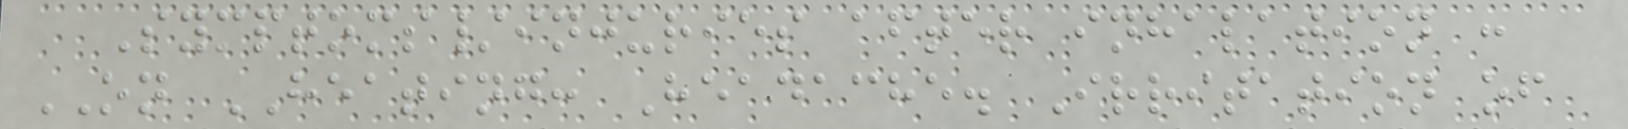Symptoms/injuries after inhalation :
ON HEATING: Headache. Irritation of
